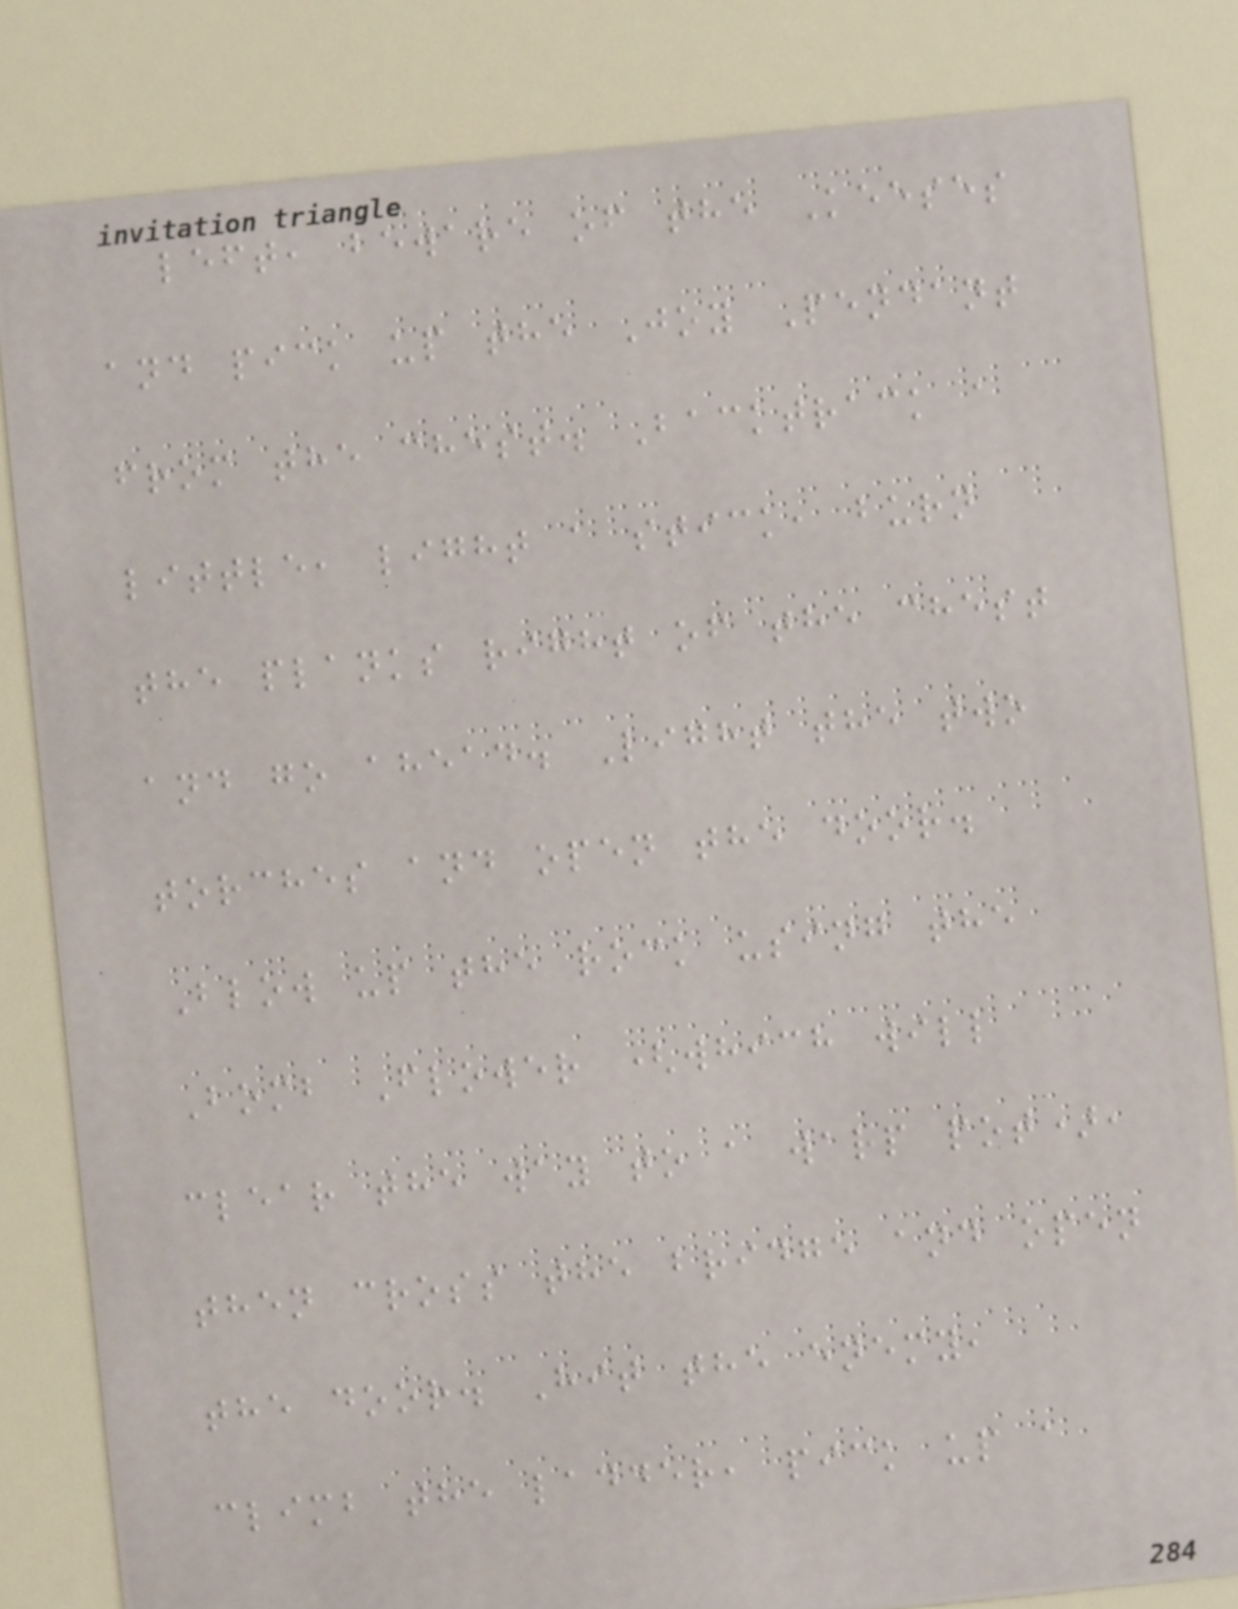left, beware of the Keeses
and pick up the Joy Pendant
from the chest. Backtrack a
little, light a stick, burn
the planks right of the chest
and go ahead. Light the two
torches and open the door.
Blow up the rock using the
Bomb Flower (which will
clear the way to a warp pot),
then cross the bridge and open
the door. Hit the enemy,
climb the ladder, pick up a
